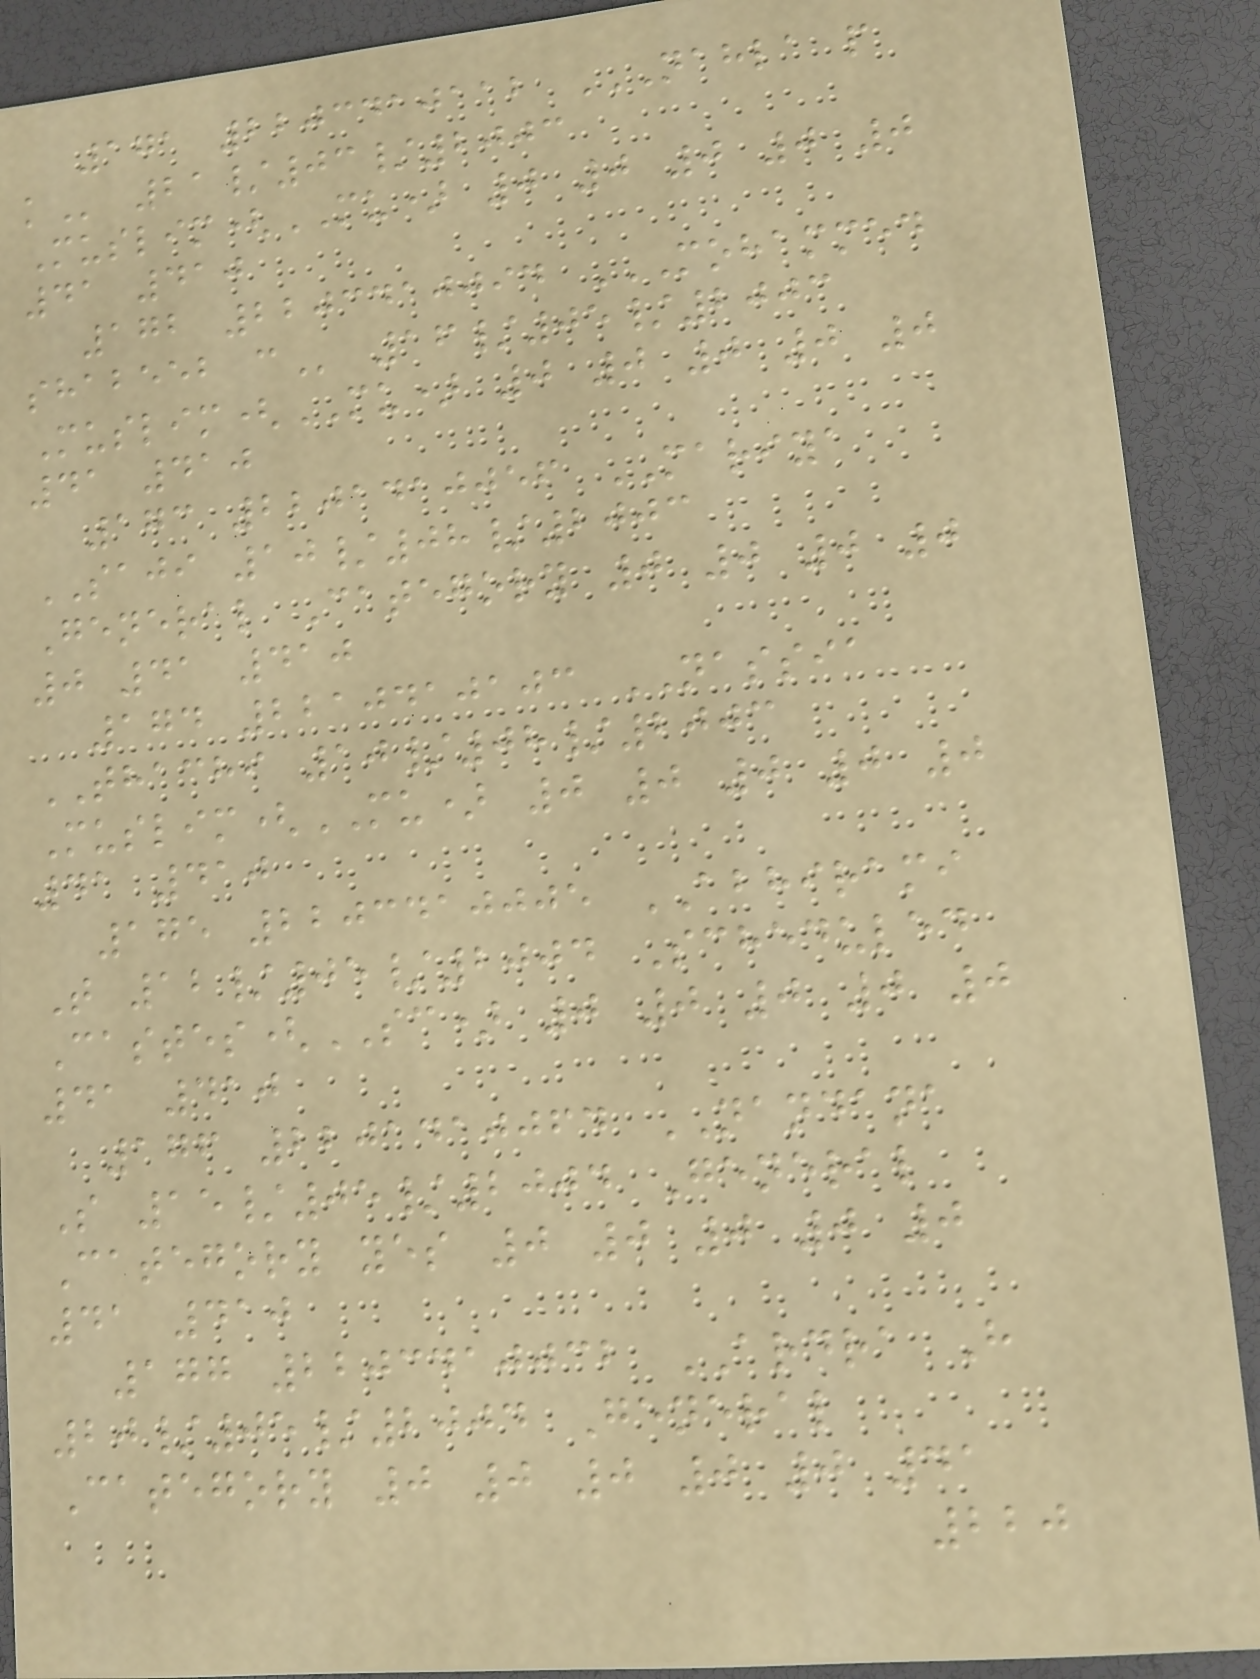171 2203410112 NAHLA P
K 21/03/2003
Muslim(MU) 0 0 0 0 0
41 410
172 2203410094 MOHAMMED
SHABEEB C 16/05/2003
Muslim(MU) 0 0 0 0 0
41 410
173 2201410056 MARIYA
SAJI 10/08/2003
General Category 0 0 0 0
0 41 410
174 2210410103 NASSIA
THACHI 10/08/2003
Muslim(MU) 0 0 0 0 0
41 410
175 2203410005 ABHIRAMI
T 12/05/2004 Scheduled
Castes(SC) 0 0 0 0 0
41 410
176 2201410064 NANDANA
S 15/05/2004 General
Category yes 0 0 0 0 0
41 410
177 2203410032 ARDRA H
20/05/2004 General
Category 0 0 0 0 0 41
220
